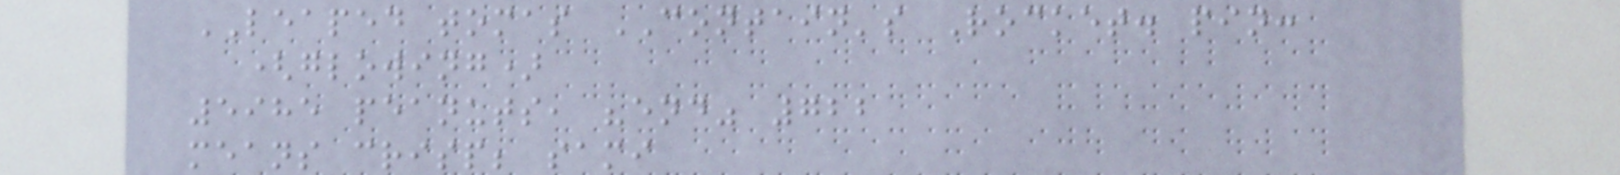LEAPED tomas CONTAIN's Rocket. pin:
(glowing)
5985 peanuts, "end" 722
means crisp; sami
